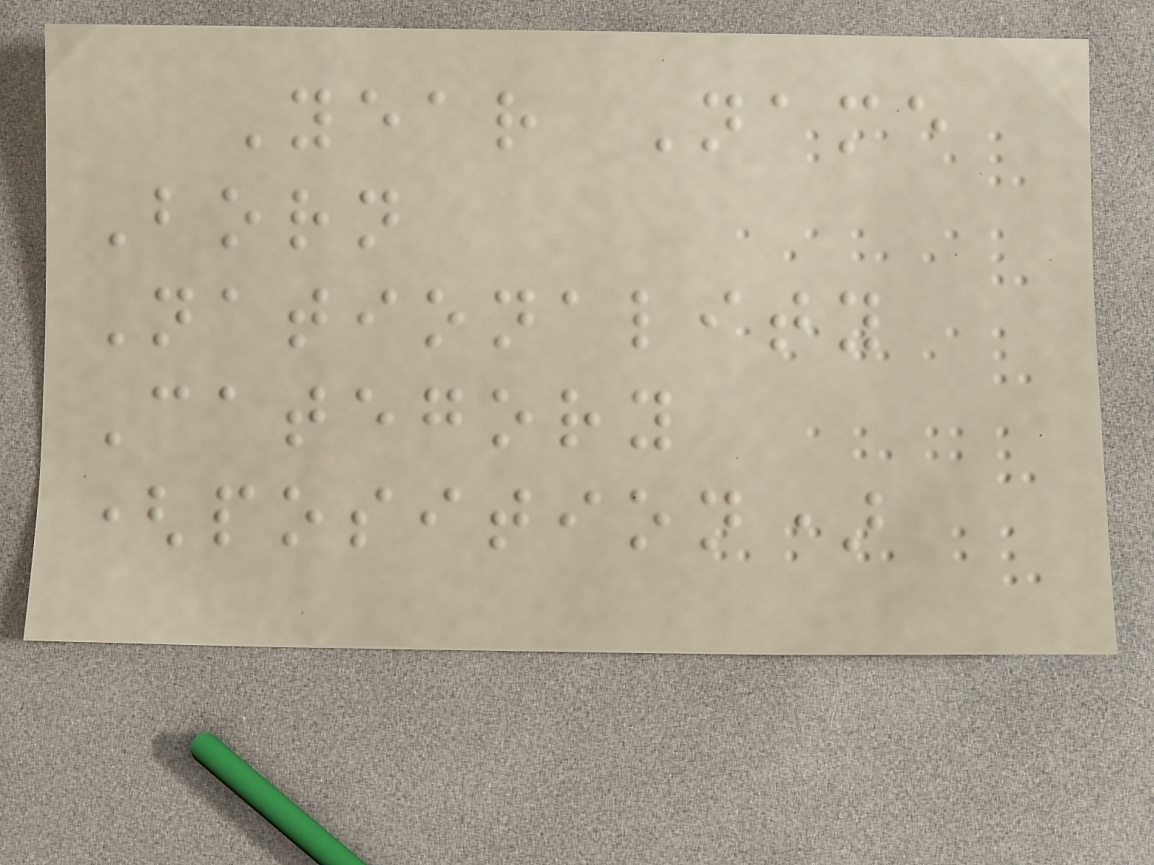Year Name
Born
Nationality
Category
(position)
